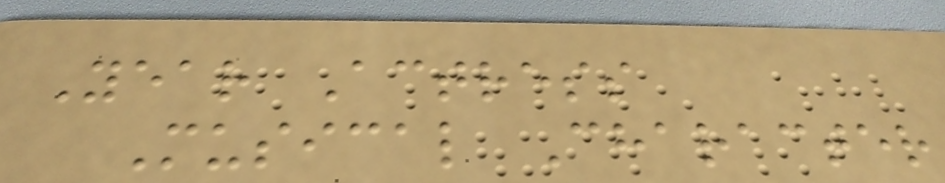Year Actress
Musical Character
